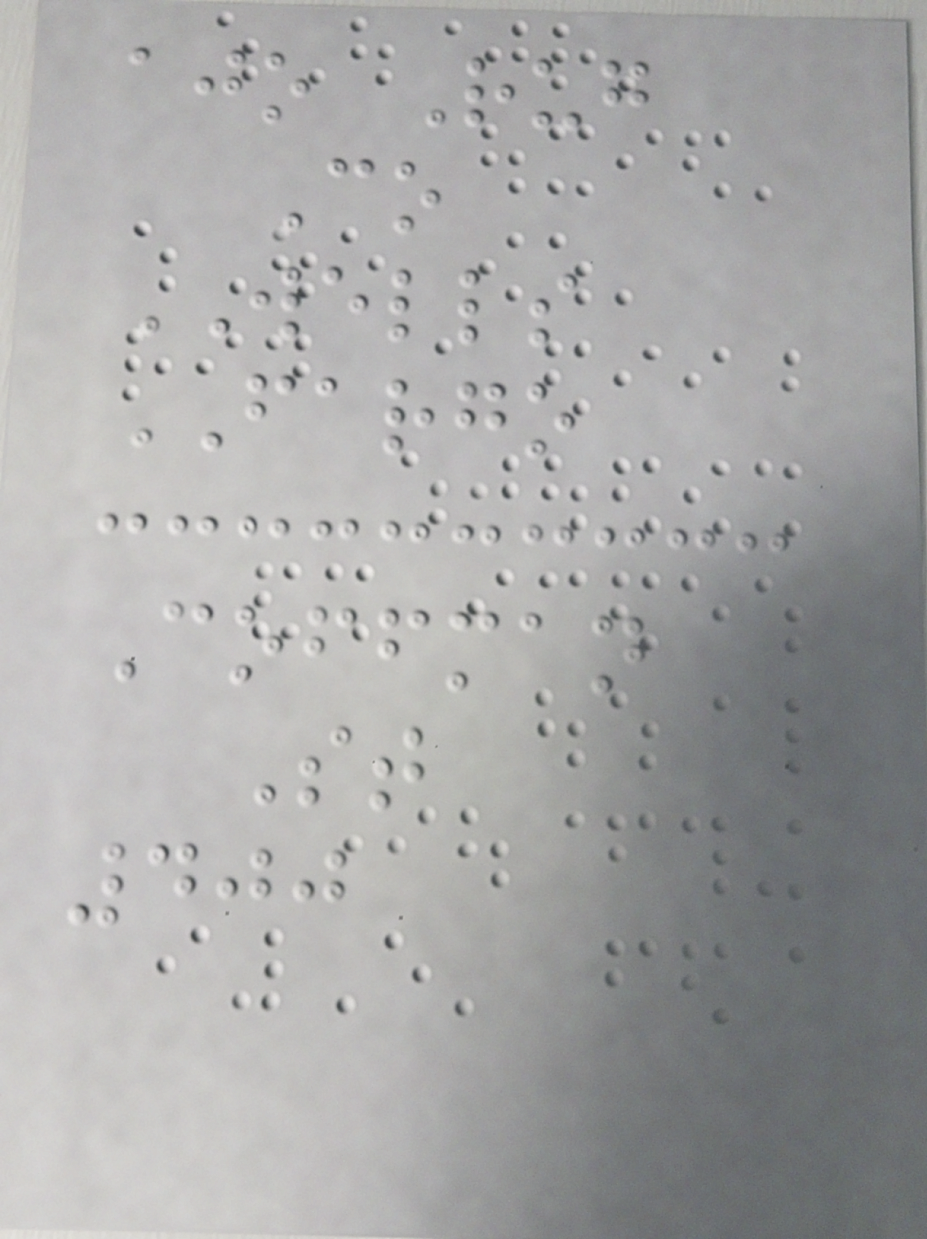ajo Rug
Co
WELLS
FARGO
Coffman
St
400
